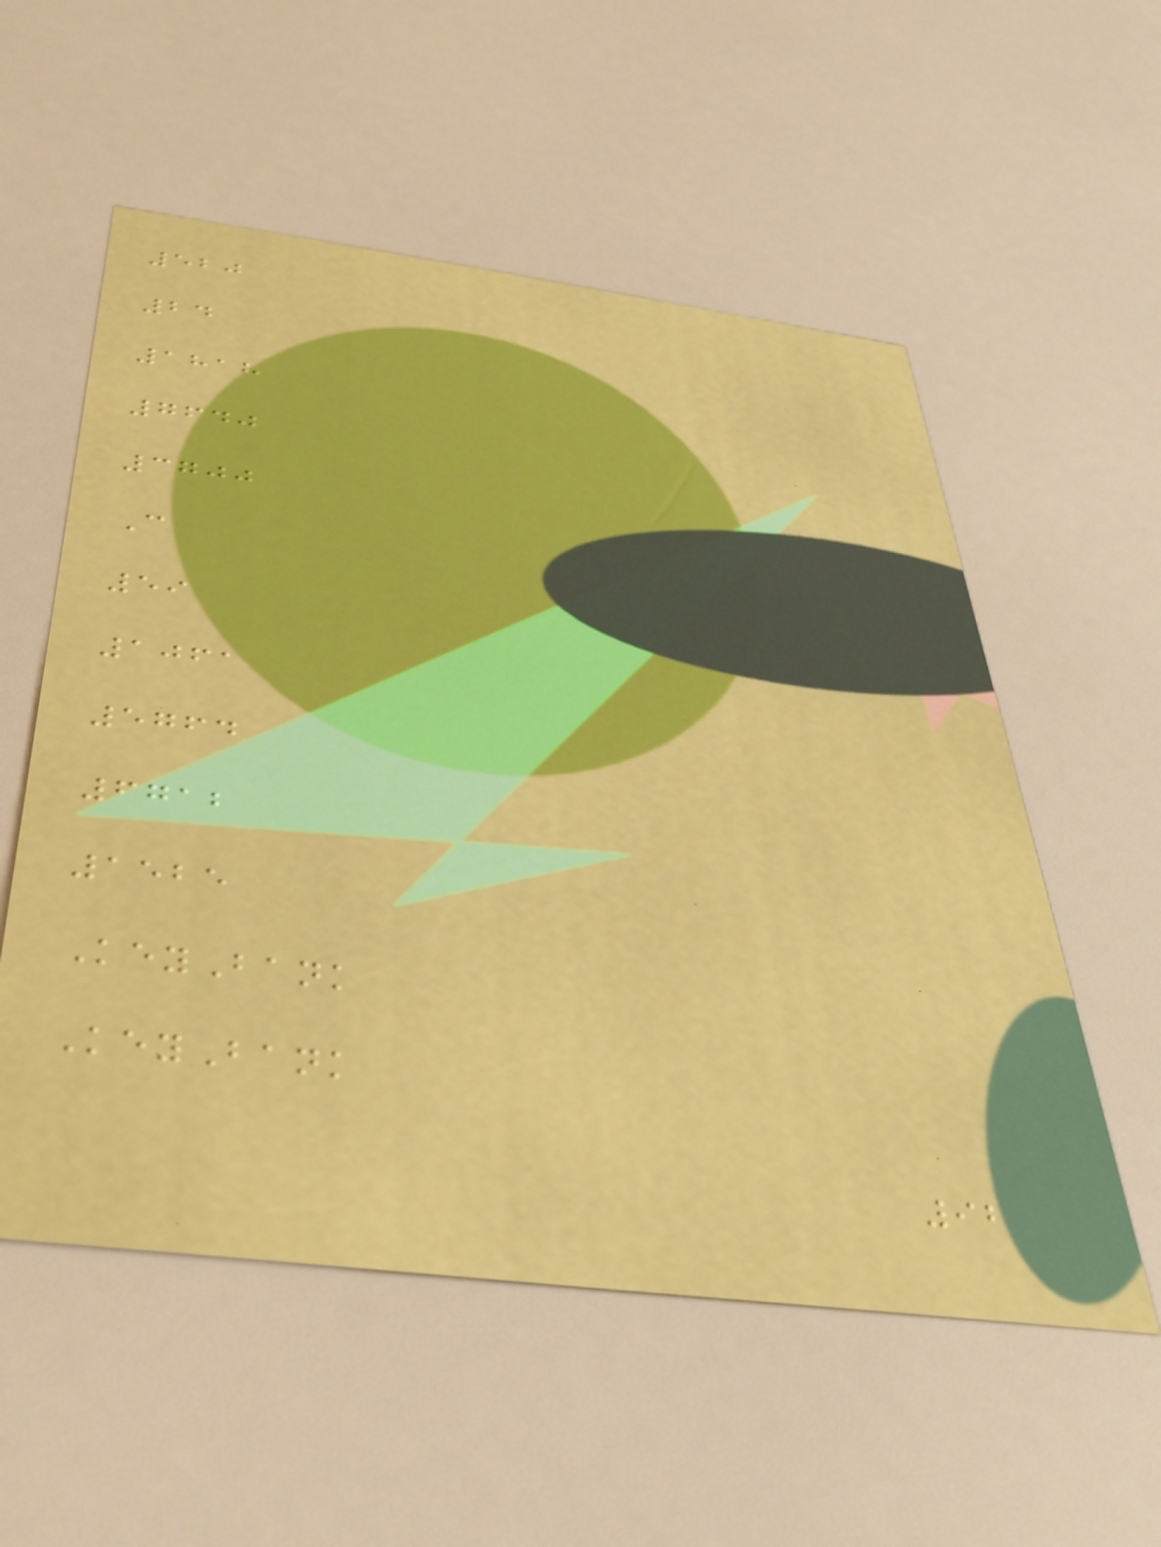520
24
1818
7640
3700
C
59
1061
5764
6712
1525
KeyBank
KeyBank
92
